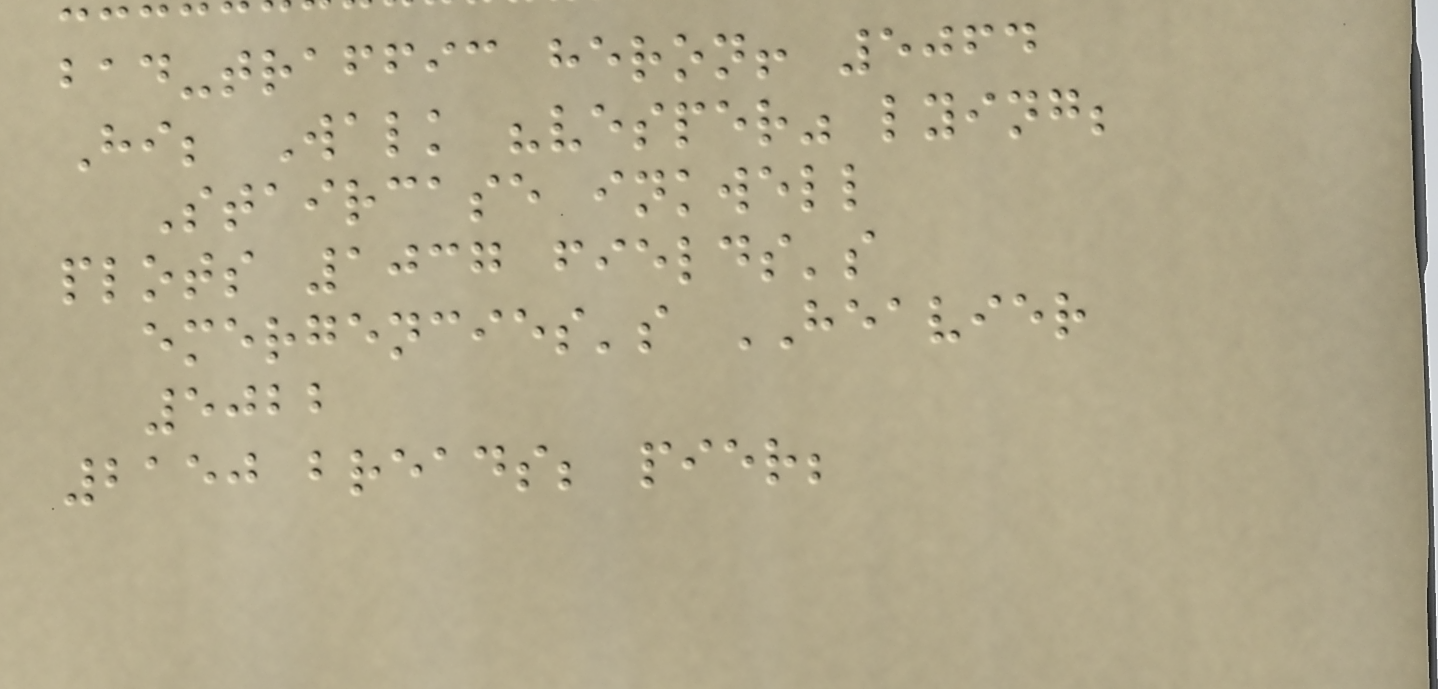bad-traffic heron! 5064
Hi; Walk "vesper" lying;
Staircase inkwell
plots 1037 fields's
emergencies's HEAVIER
5022
2150 breads; pier;
